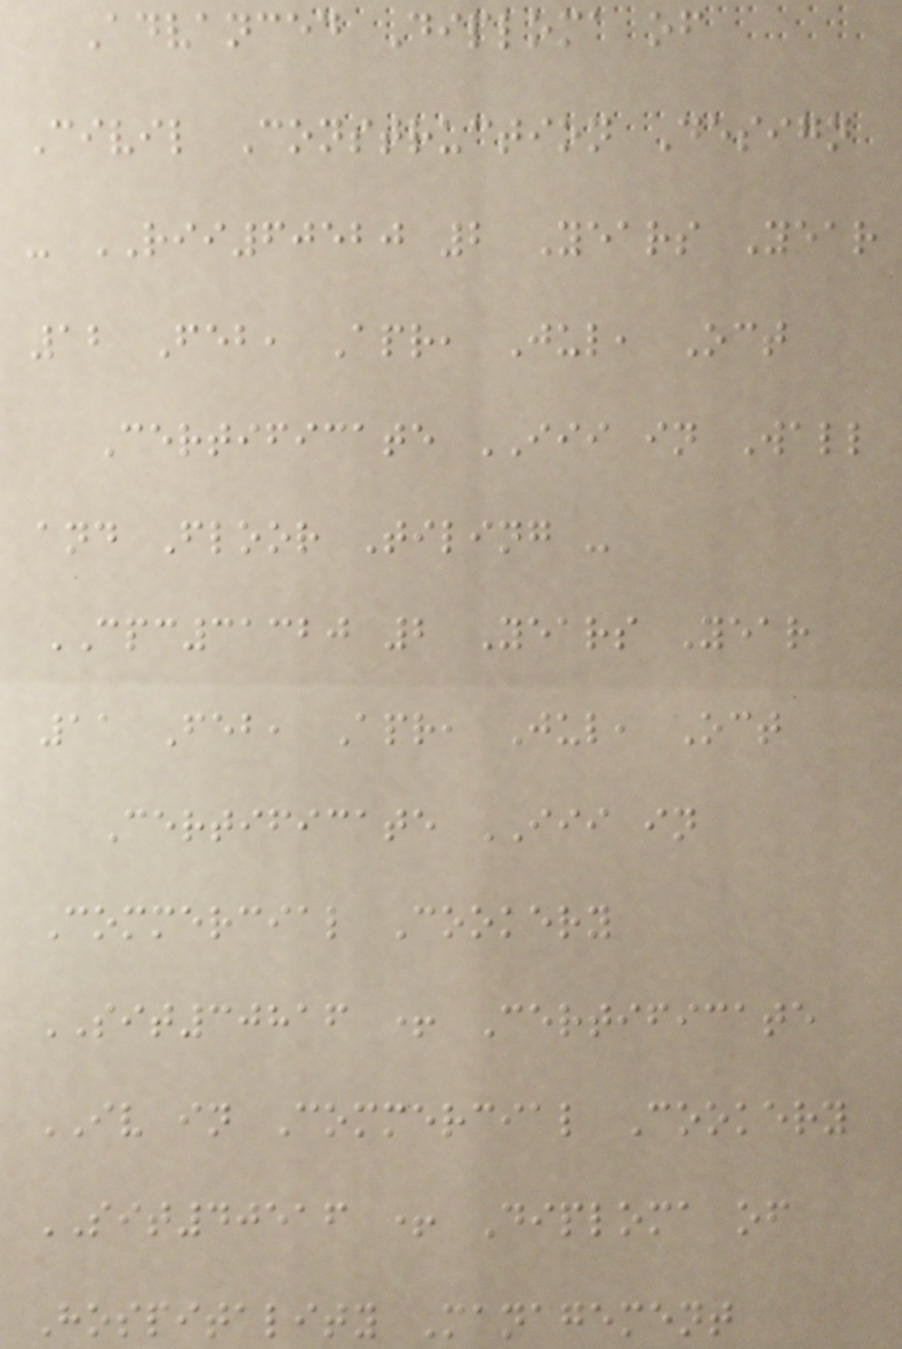Advanced Diploma of
Civil Construction Design
- RII60520 2 Years Year
12 Feb, Apr, Jul, Oct
Certificate III in Wall
and Floor Tiling -
CPC31320 2 Years Year
11 Feb, Apr, Jul, Oct
Certificate III in
Commercial Cookery
SIT30816 + Certificate
IV in Commercial Cookery
SIT40516 + Diploma of
Hospitality Management
